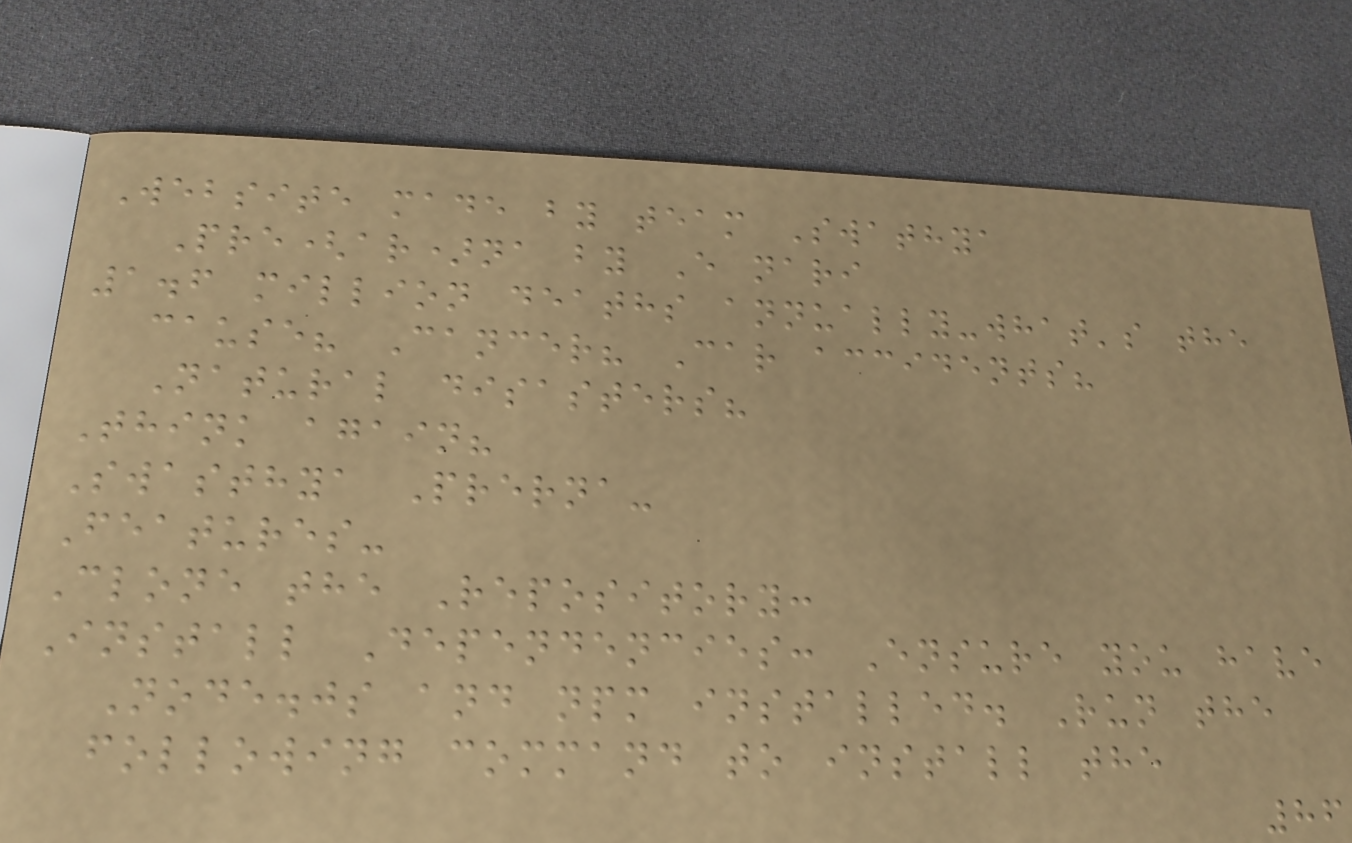Website made by team Swathya
Pre(ar)na by E nari
1.6 million deaths annually-what's the
cause? Cancer? Car accidents?
Natural disasters?
Think again?
Swasthya Prerna-
Features-
Clone the Repository:
Install Dependencies: Ensure you have
Node.js and npm installed. Run the
following command to install the
86
